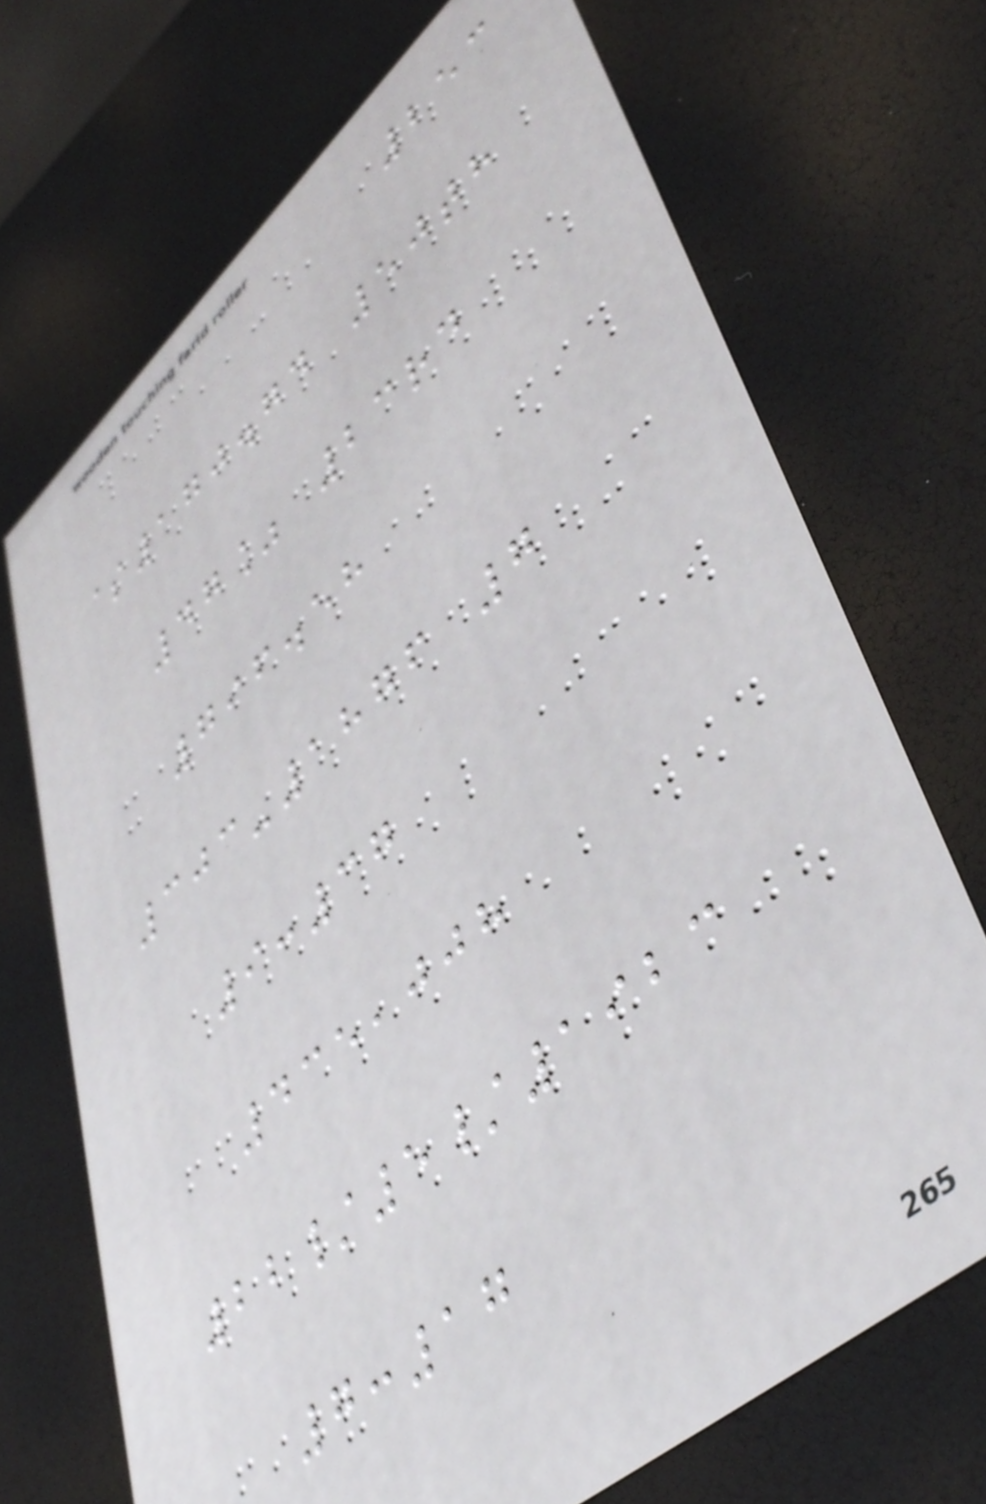253
$170.74 50th
47% 23rd
796.58
303-1876 7
9:37
435,008
22/5/1923
7:17
